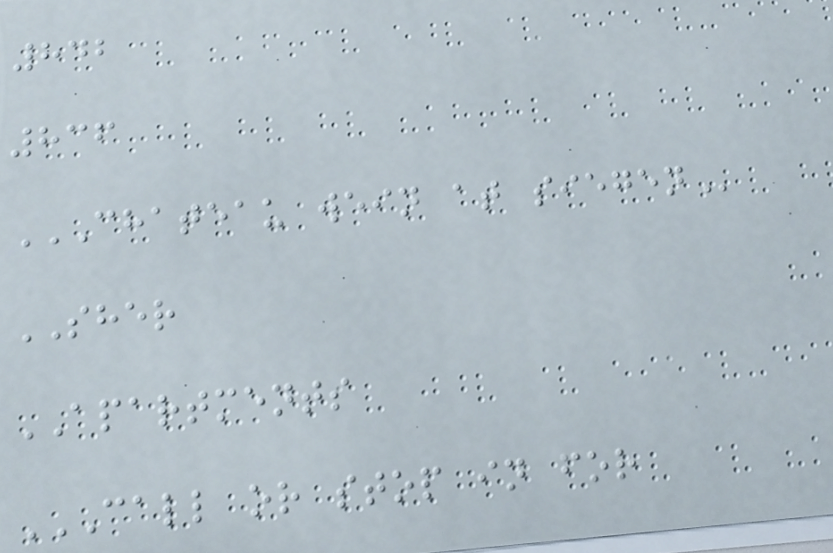842
836
CHATEAU WEIN AT SIEGEN
SHER
APARTMENTS
CALL OR STOP IN FOR
